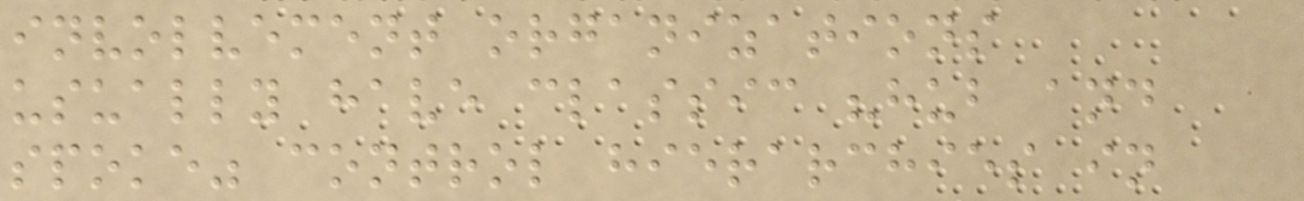involvement organizations
usually have classic "hub and
spoke" control hierarchies in
